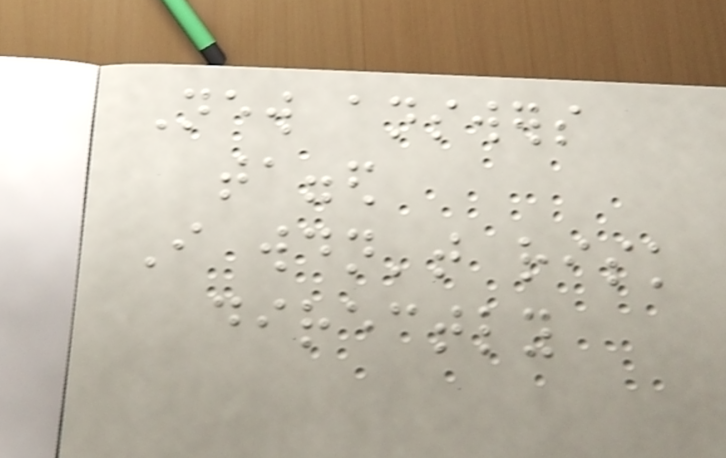New answers
tagged
I wouldn't risk
directly
